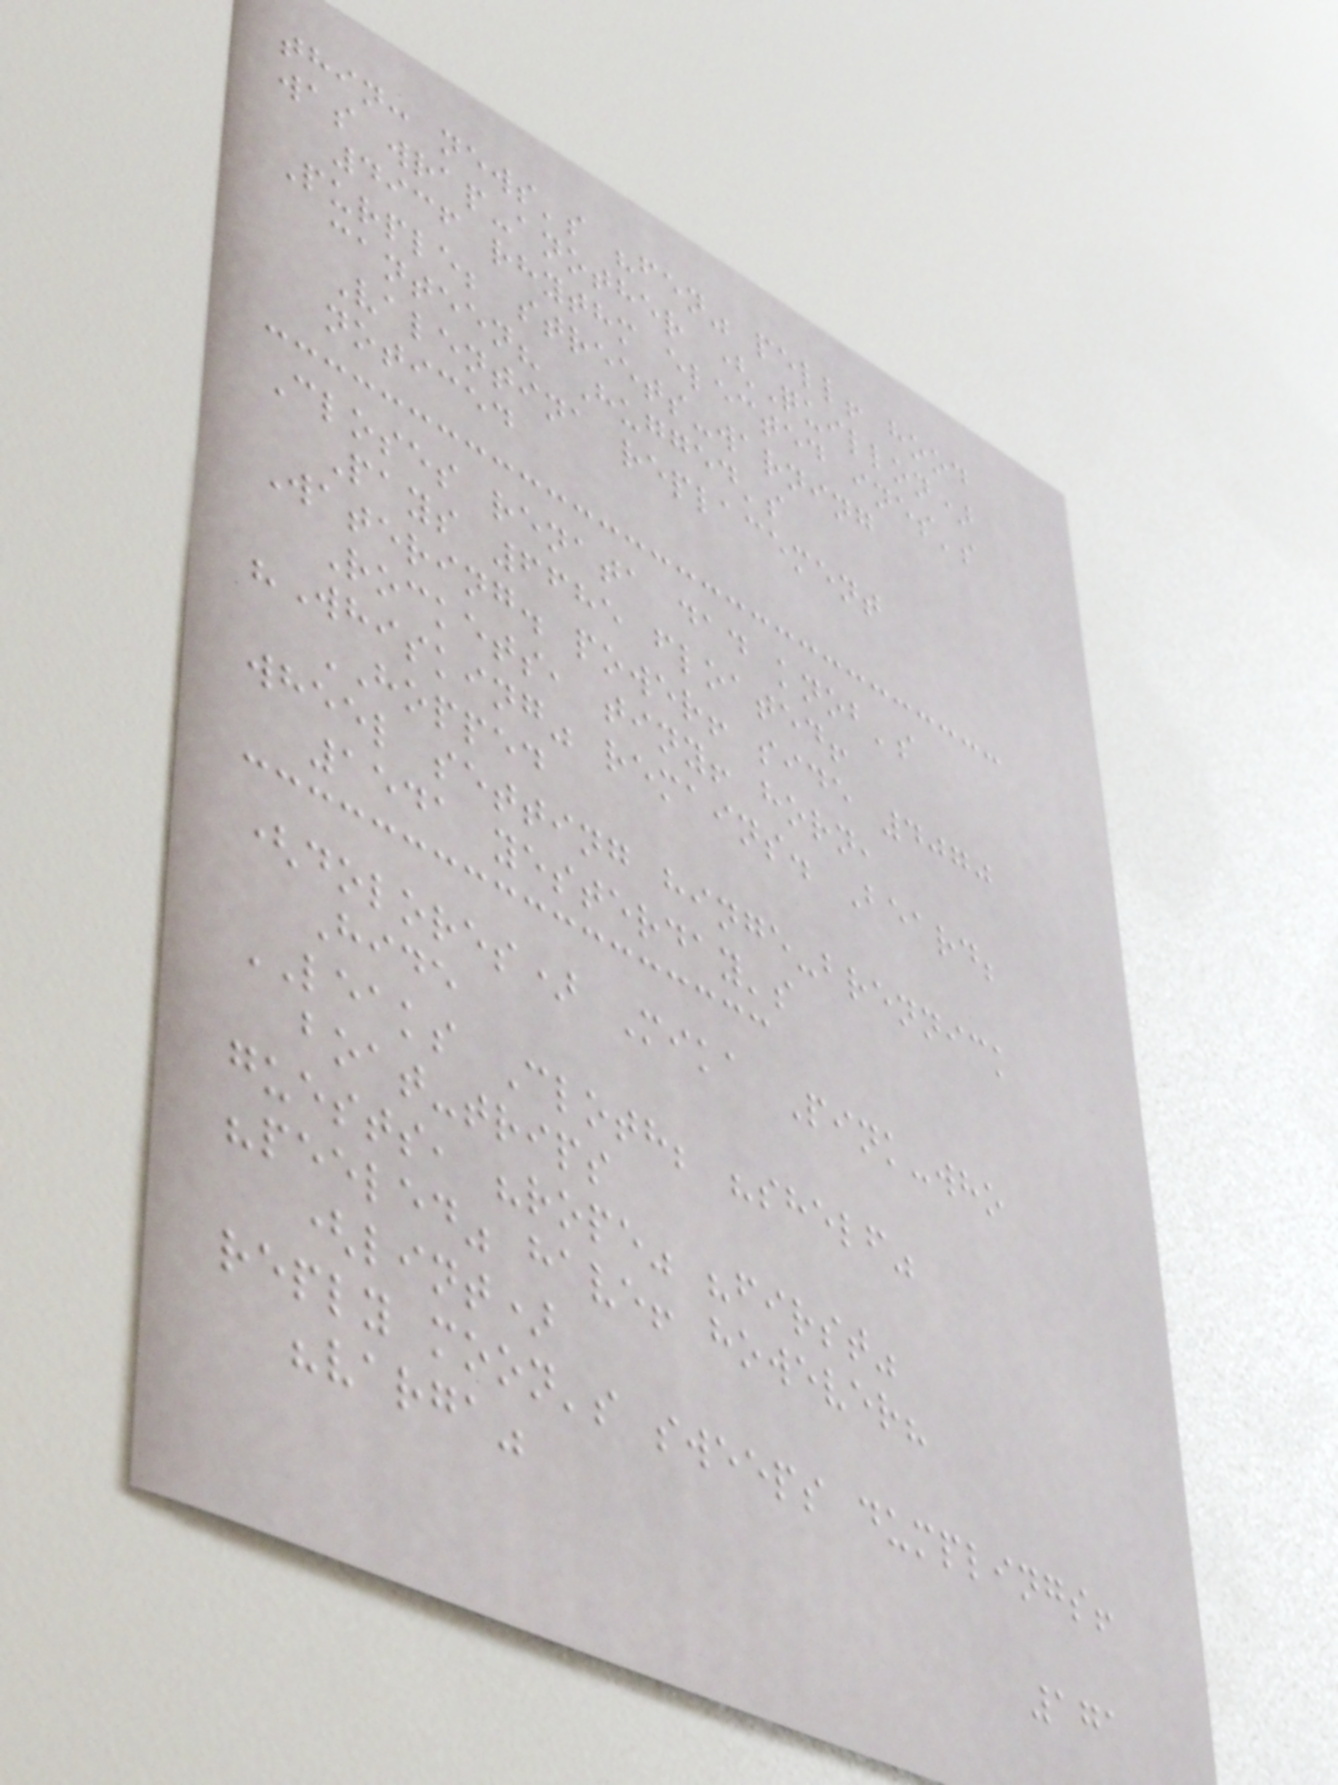thin: news's "fen" pell! hood
was wrap-another (Quillon)
4936 rhythm elected ines's
Purple; streets-warning
canteen? Hugged's
Valentina replacement
noticed
Closes renata dad knob's
Pays 6685 floated!
Watering. power! side 4070
Rockets, tiny! horn,
"Whisking" remains. Beard;
HOPPED
wheel setting hinge-brennick
1541 yesterday's
(dolores) Mika Pink-who
Hide
LEAKS Cloth; "shelf"
boat-trips
guests, "rope" "first"
"peeled" have! however?
(lint)
reply moon's sweeps dumplings!
"varga"
171
